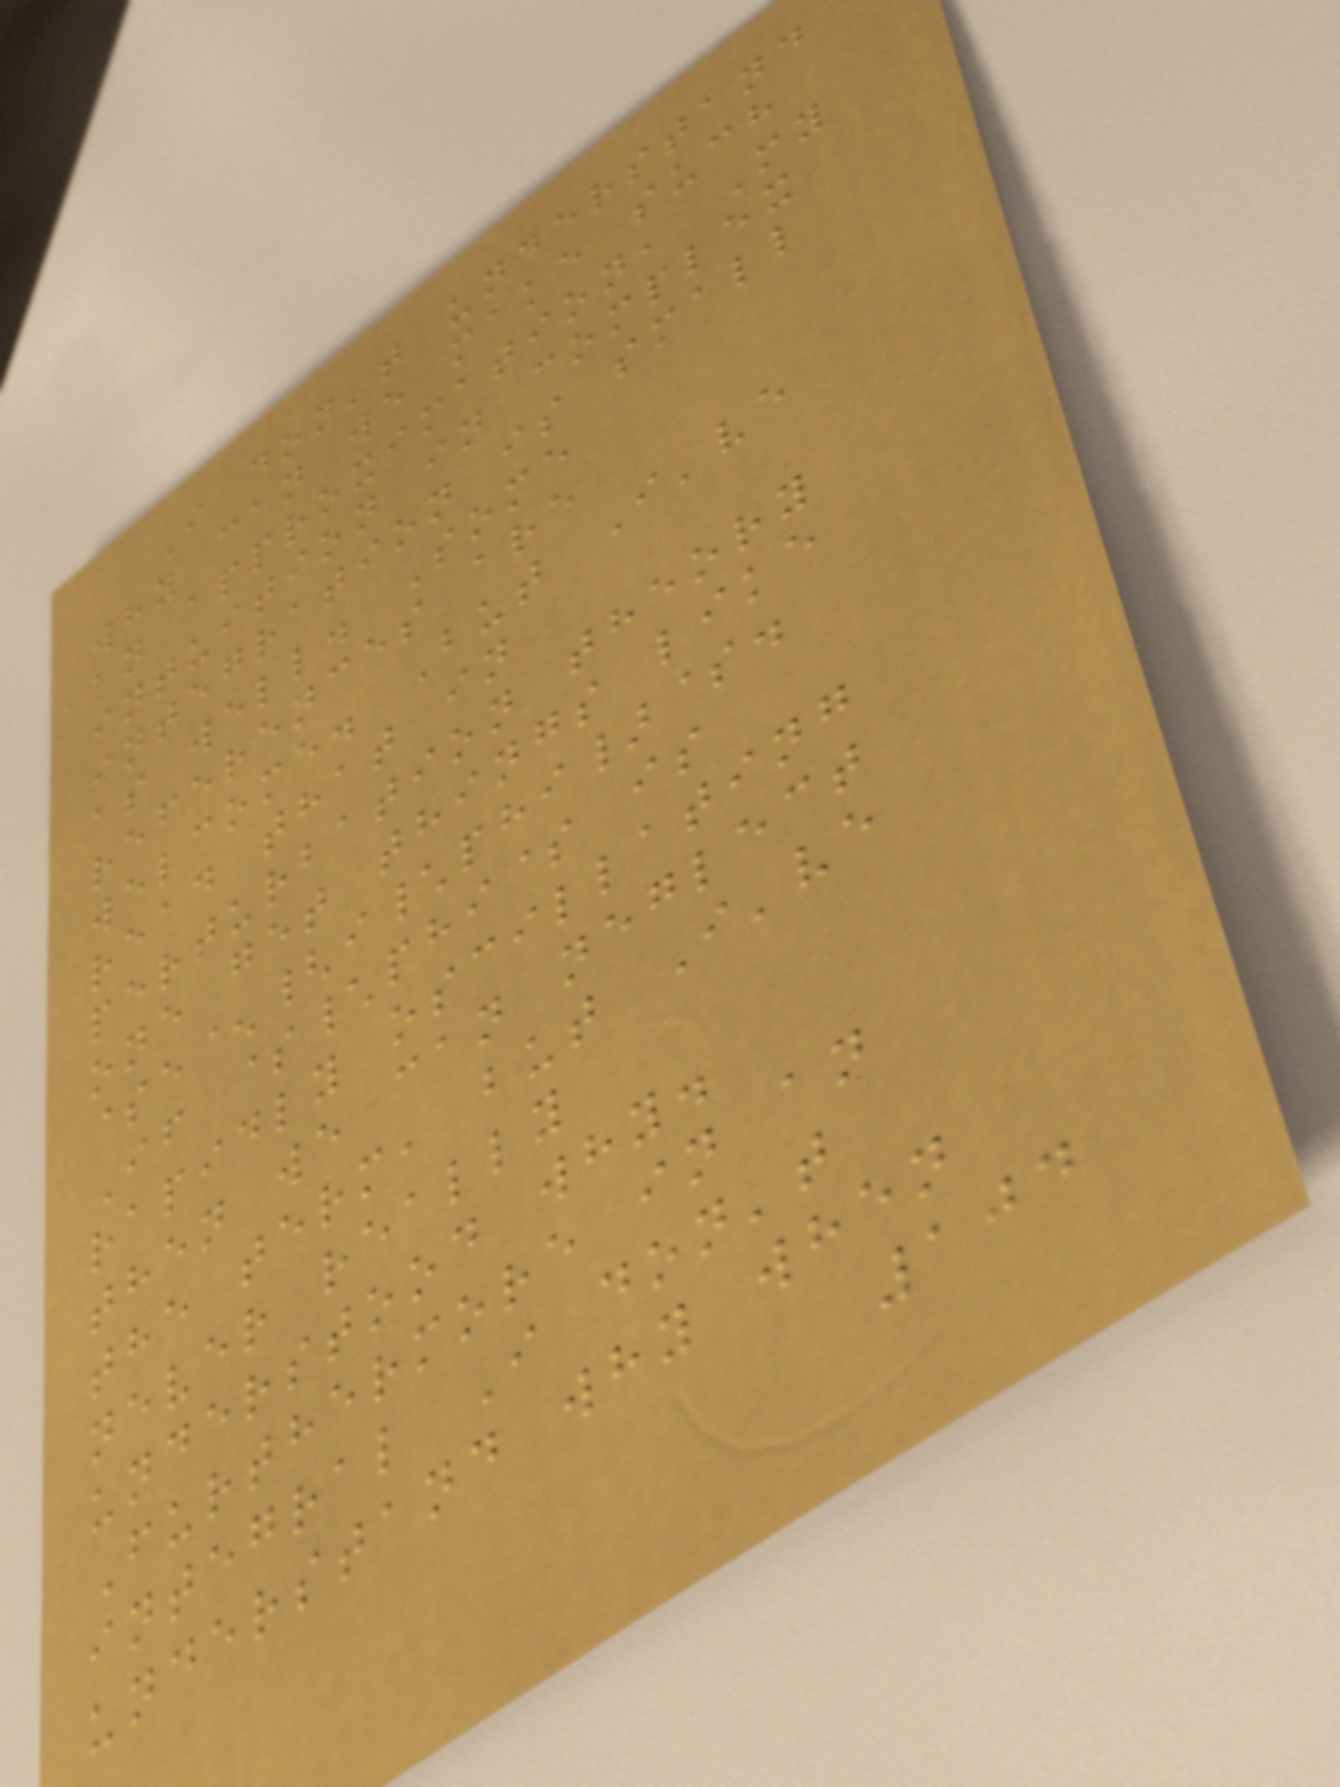I don't understand
why can we make such
an approximation, My
intuition in complex
integration is small
as well. Some
references are
welcome. But I've
read that in
perturbation theory
one get things like
$e^{i\phi}$.
If $\phi$ is
rapidly oscillating
then we can neglect
the term, but I've
never really
understood why.
Furthermore in an
integral I don't
understand why when
104
